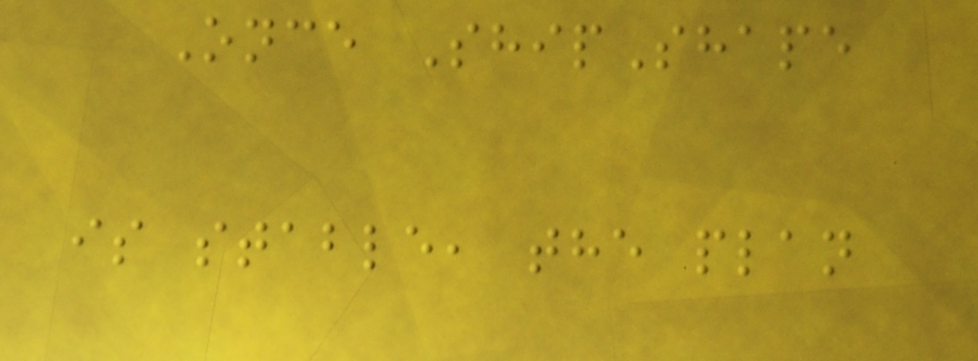Once ShipShape
is stable, the plan
